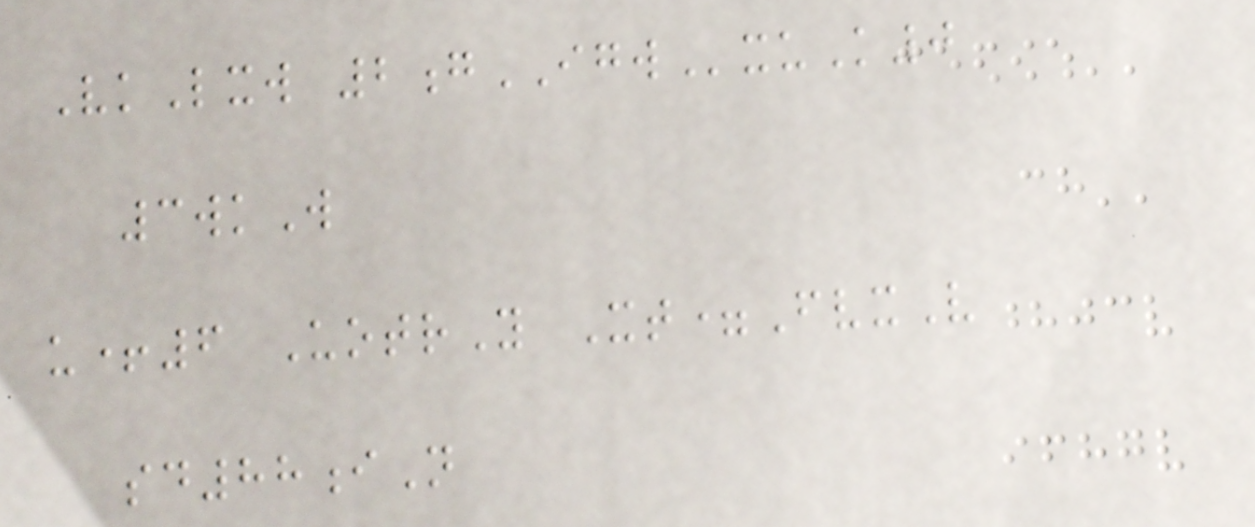VkLxw 2gIGWxuK0
3wkW
u+6 UotrY Xt=FvxV
sd88iN
